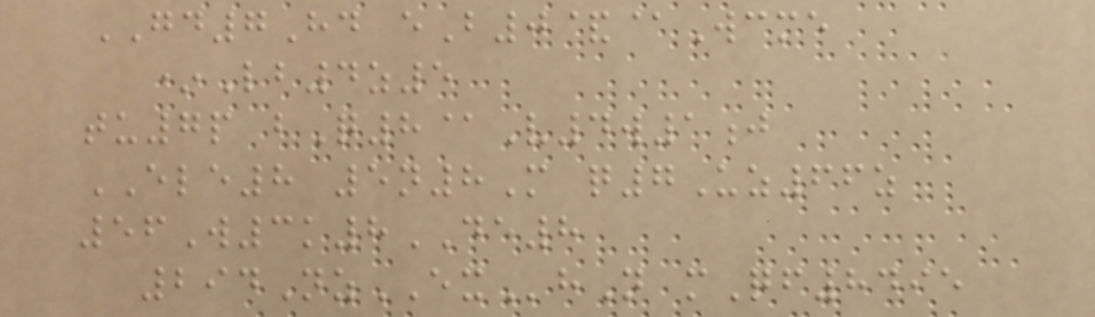GD7Hd eB0&@Wcme
*Lb4z5
tu7p bQ8@V4w1j
ELE8 5n8M q7Uz66z
56W3k8DE8
294NzEXhN mQf8495
